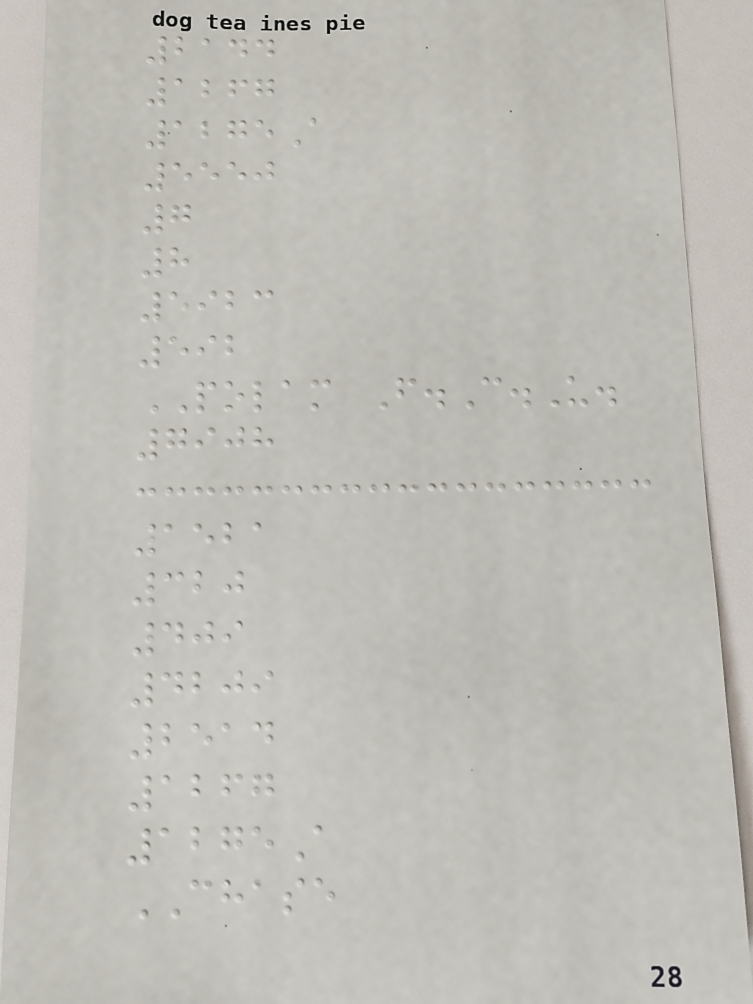2144
1267
1275A
5550
7
8
5923
592
POLAM F.C.U.
7908
1521
320
409
4209
2514
1267
1275A
CHASE
